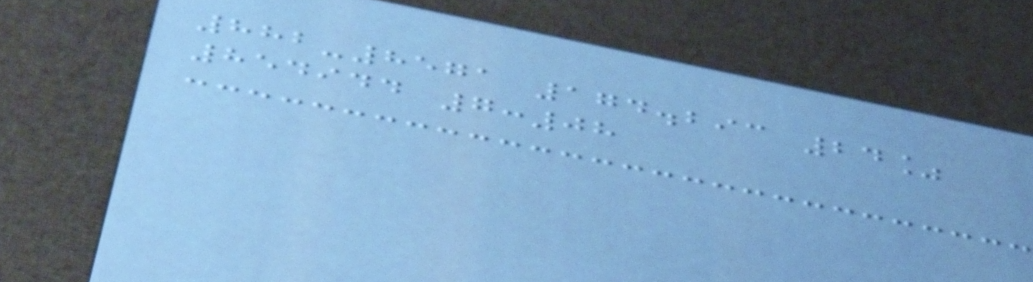882-8571 174.293 24%
854944 7:08
